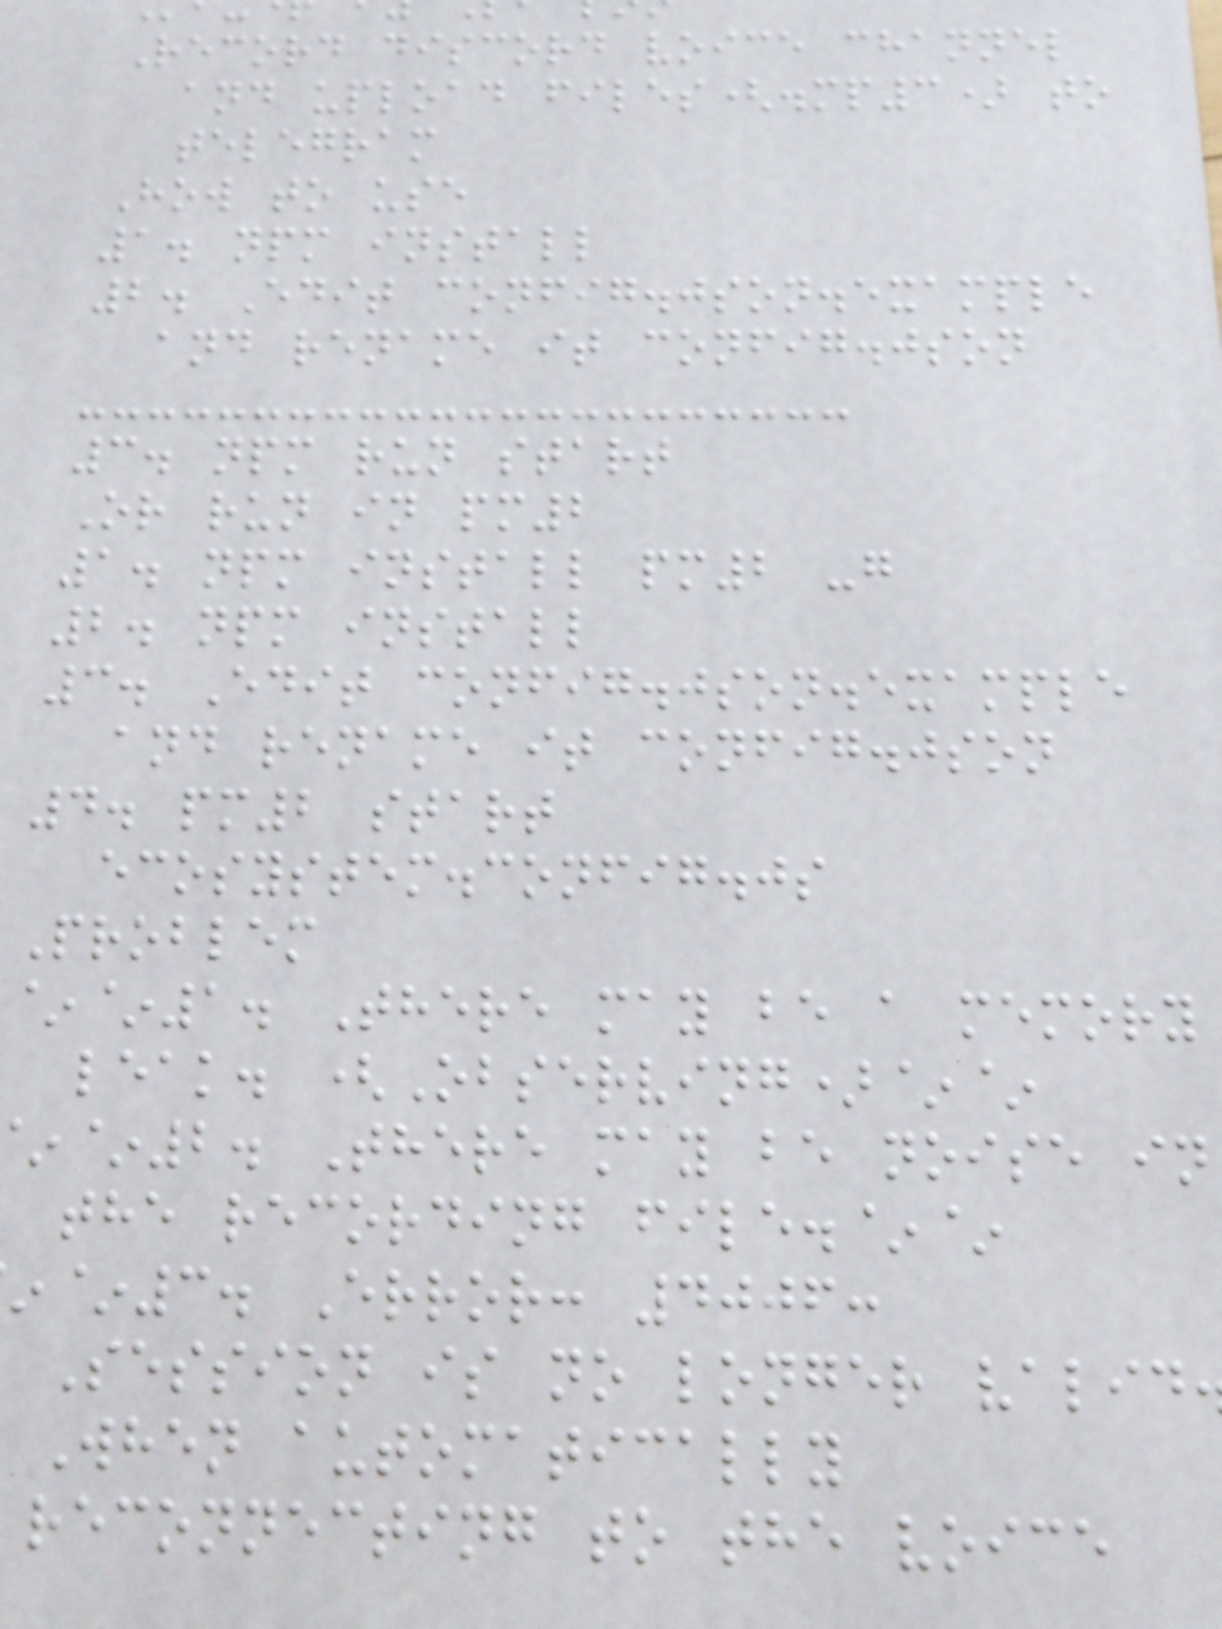Record discord voice channel
and upload files(.mp3) to
telegram
How to use
1. npm install
2. Edit config.json.example
and rename it config.json
3. npm run start
Or run in pm2
1. npm install pm2 -g
2. npm install
3. Edit config.json.example
and rename it config.json
4. pm2 start
ecosystem.config.js
Problem
~~1. There may be a memory
leak. (Observing)~~
~2. There may be noise in
the recording file.~~
~3. Error: 4006:
Session is no longer valid
When automatically
reconnecting to the voice
